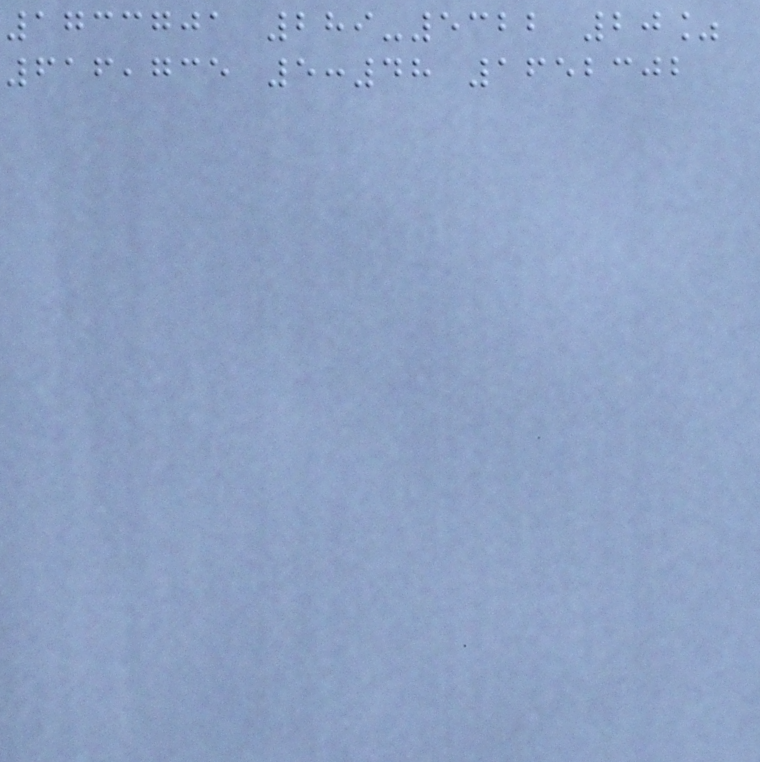1733701 289-5322 20%
616,735 5:48 1652302
